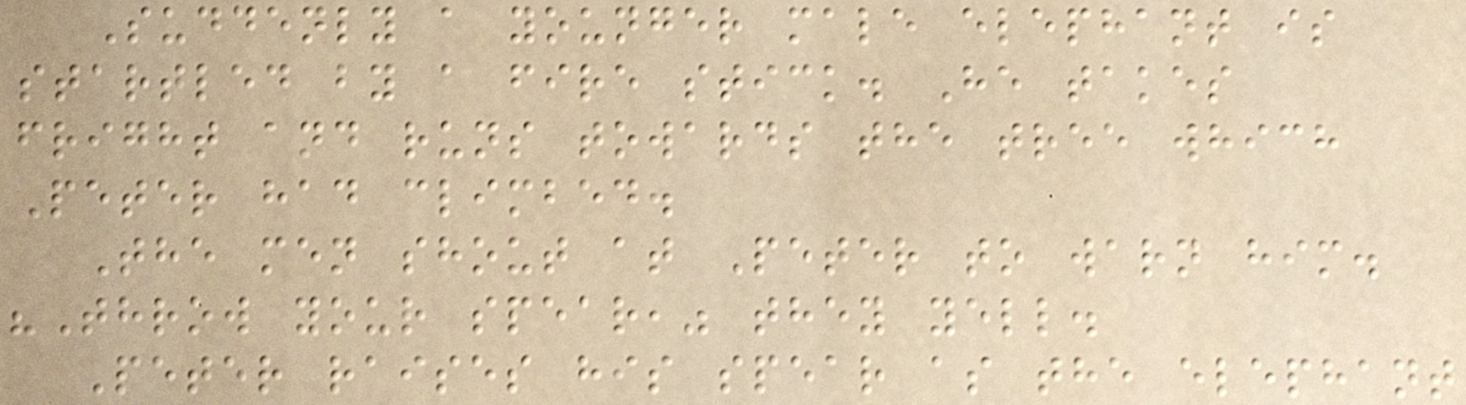Suddenly a younger male elephant is
startled by a fire stick. He takes
fright and runs towards the tree which
Peter had climbed.
The men shout at Peter to warn him.
"Throw your spear," they yell.
Peter raises his spear as the elephant
